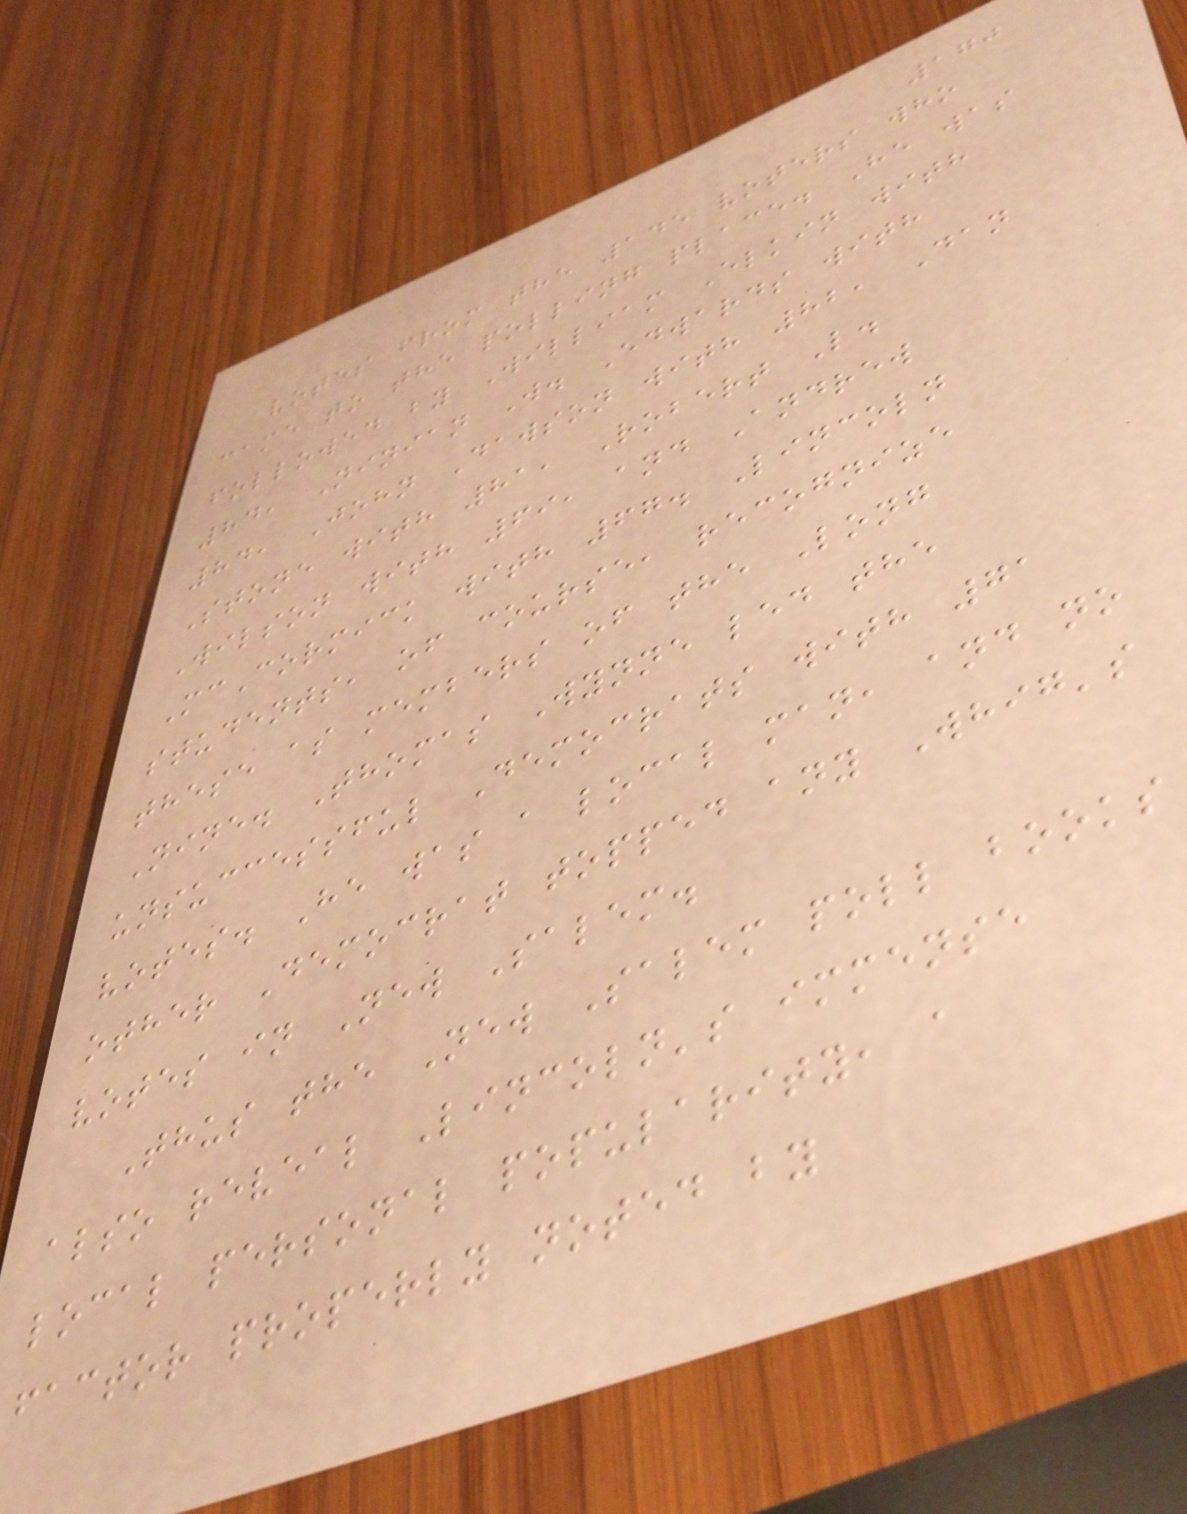170
votes from the 145 voters who
came to the polling place. He was
followed by William Elkin with
84, Ninian W. Edwards with
84, John Dawson with 82, Dan
Stone with 81, Robert L.
Wilson with 69, and Andrew
McCormick with 67. Lincoln
students, of course, recognize
these as members of the Long
Nine. Thomas Wynne led the
unsuccessful Democrats with 71
votes. He was a local man, and no
other Democrat topped any Whig's
votes in New Salem.
Thus the New Salem poll books
also reveal Lincoln's immense
local personal popularity, a
factor properly noted by
